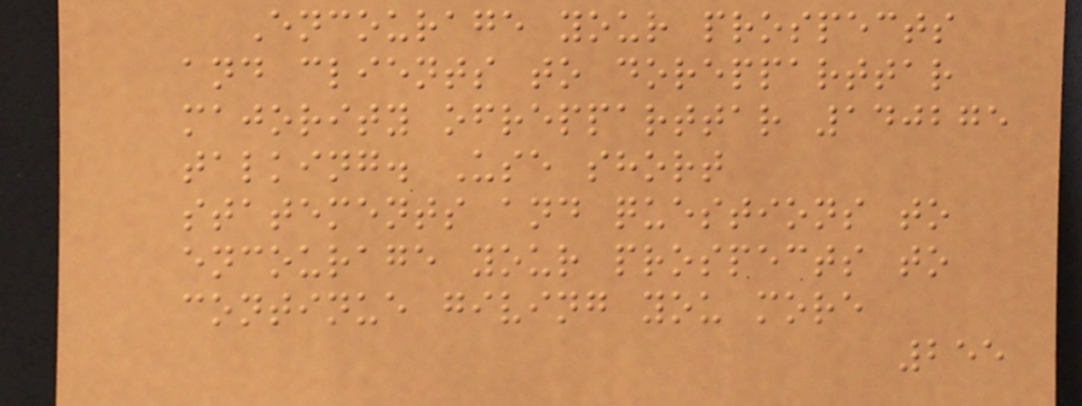Encourage your prospects
and clients to dorepparttar
majority ofrepparttar 140275
talking. Use short
statements and questions to
encourage your prospects to
continue giving you more
255
